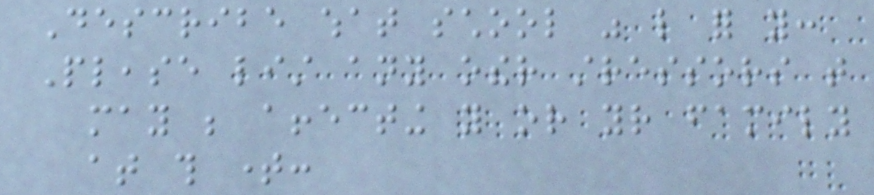Describe what school was like for you:
Please list any other stressors that
may be affecting you or your family
at this time:
